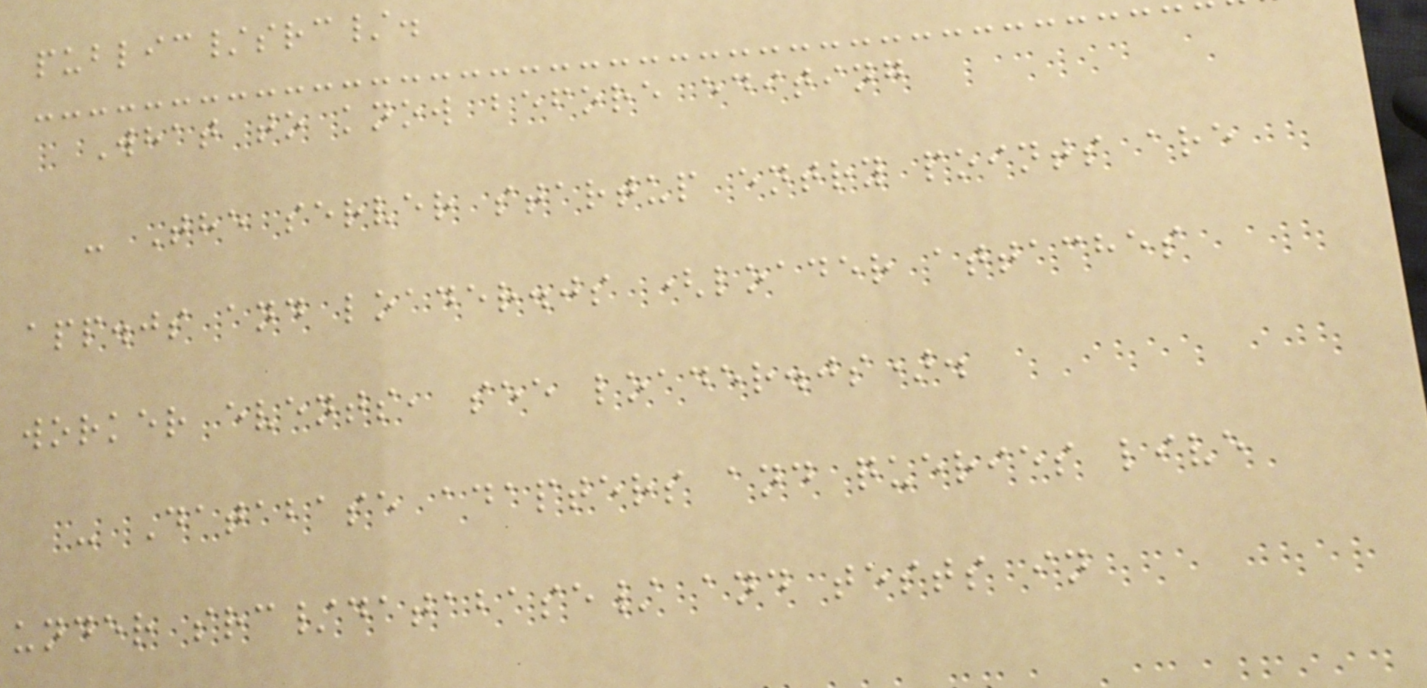public/src/.
What to know before editing
- The server startup entry points are
app.js and loader.js (loader attaches
worker events, see loader.js).
- Database adapters and queries live
under src/database/ and tests in
